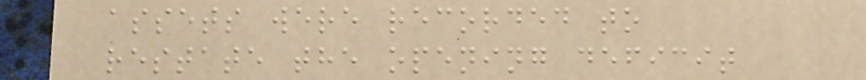assets were recorded to
restate the opening deficit
